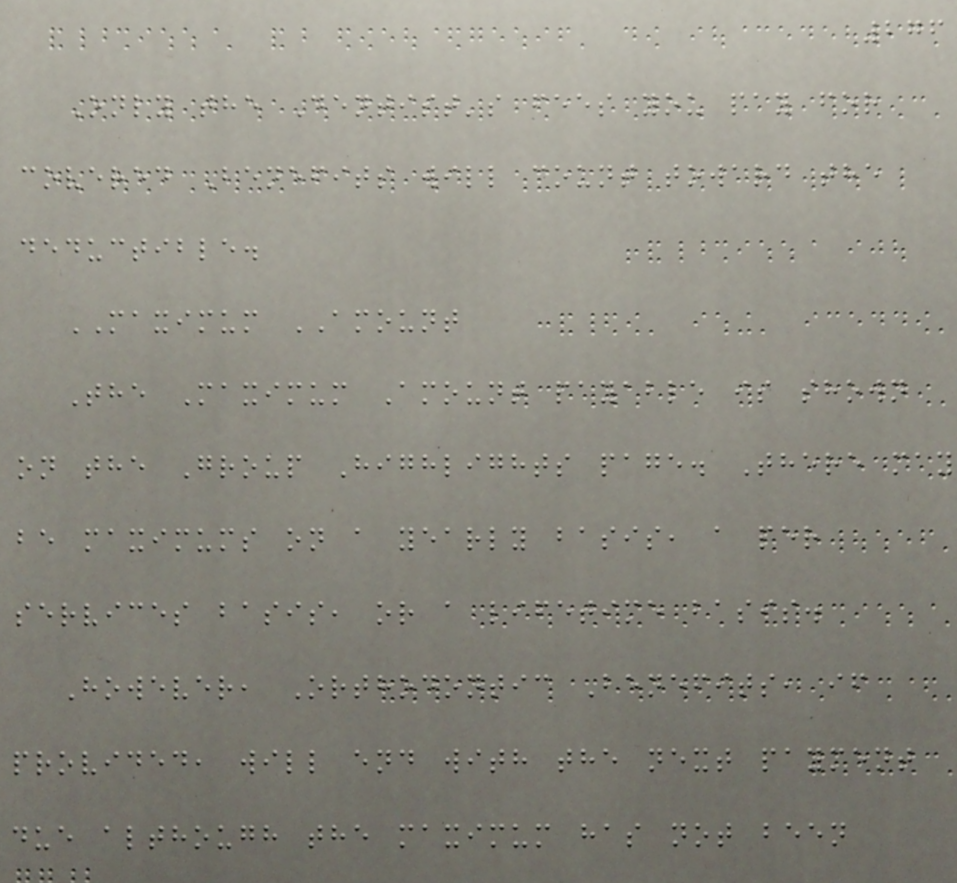276
Only the Dentist's fees you pay for
covered Benefits will count toward the
deductible.
MAXIMUM AMOUNT
The Maximum Amount payable is shown
on the Group Highlights page. There may
be maximums on a yearly basis, a per
services basis, or a lifetime basis.
However, Orthodontic Benefits, if
provided, will end with the next payment
due although the maximum has not been
